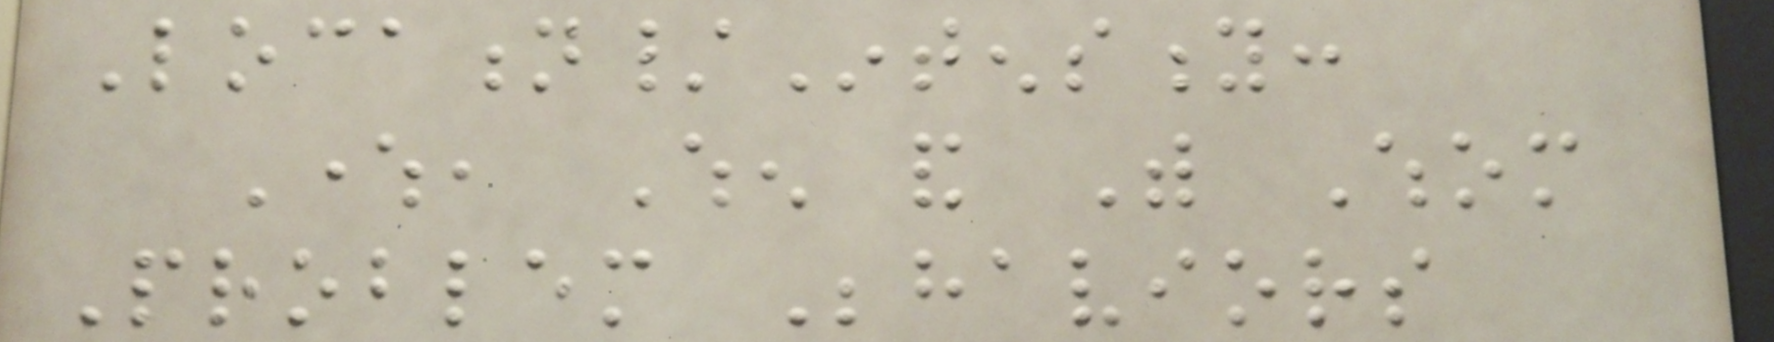Location/Intensity:
Where, When and With Whom
Problem Behaviors
